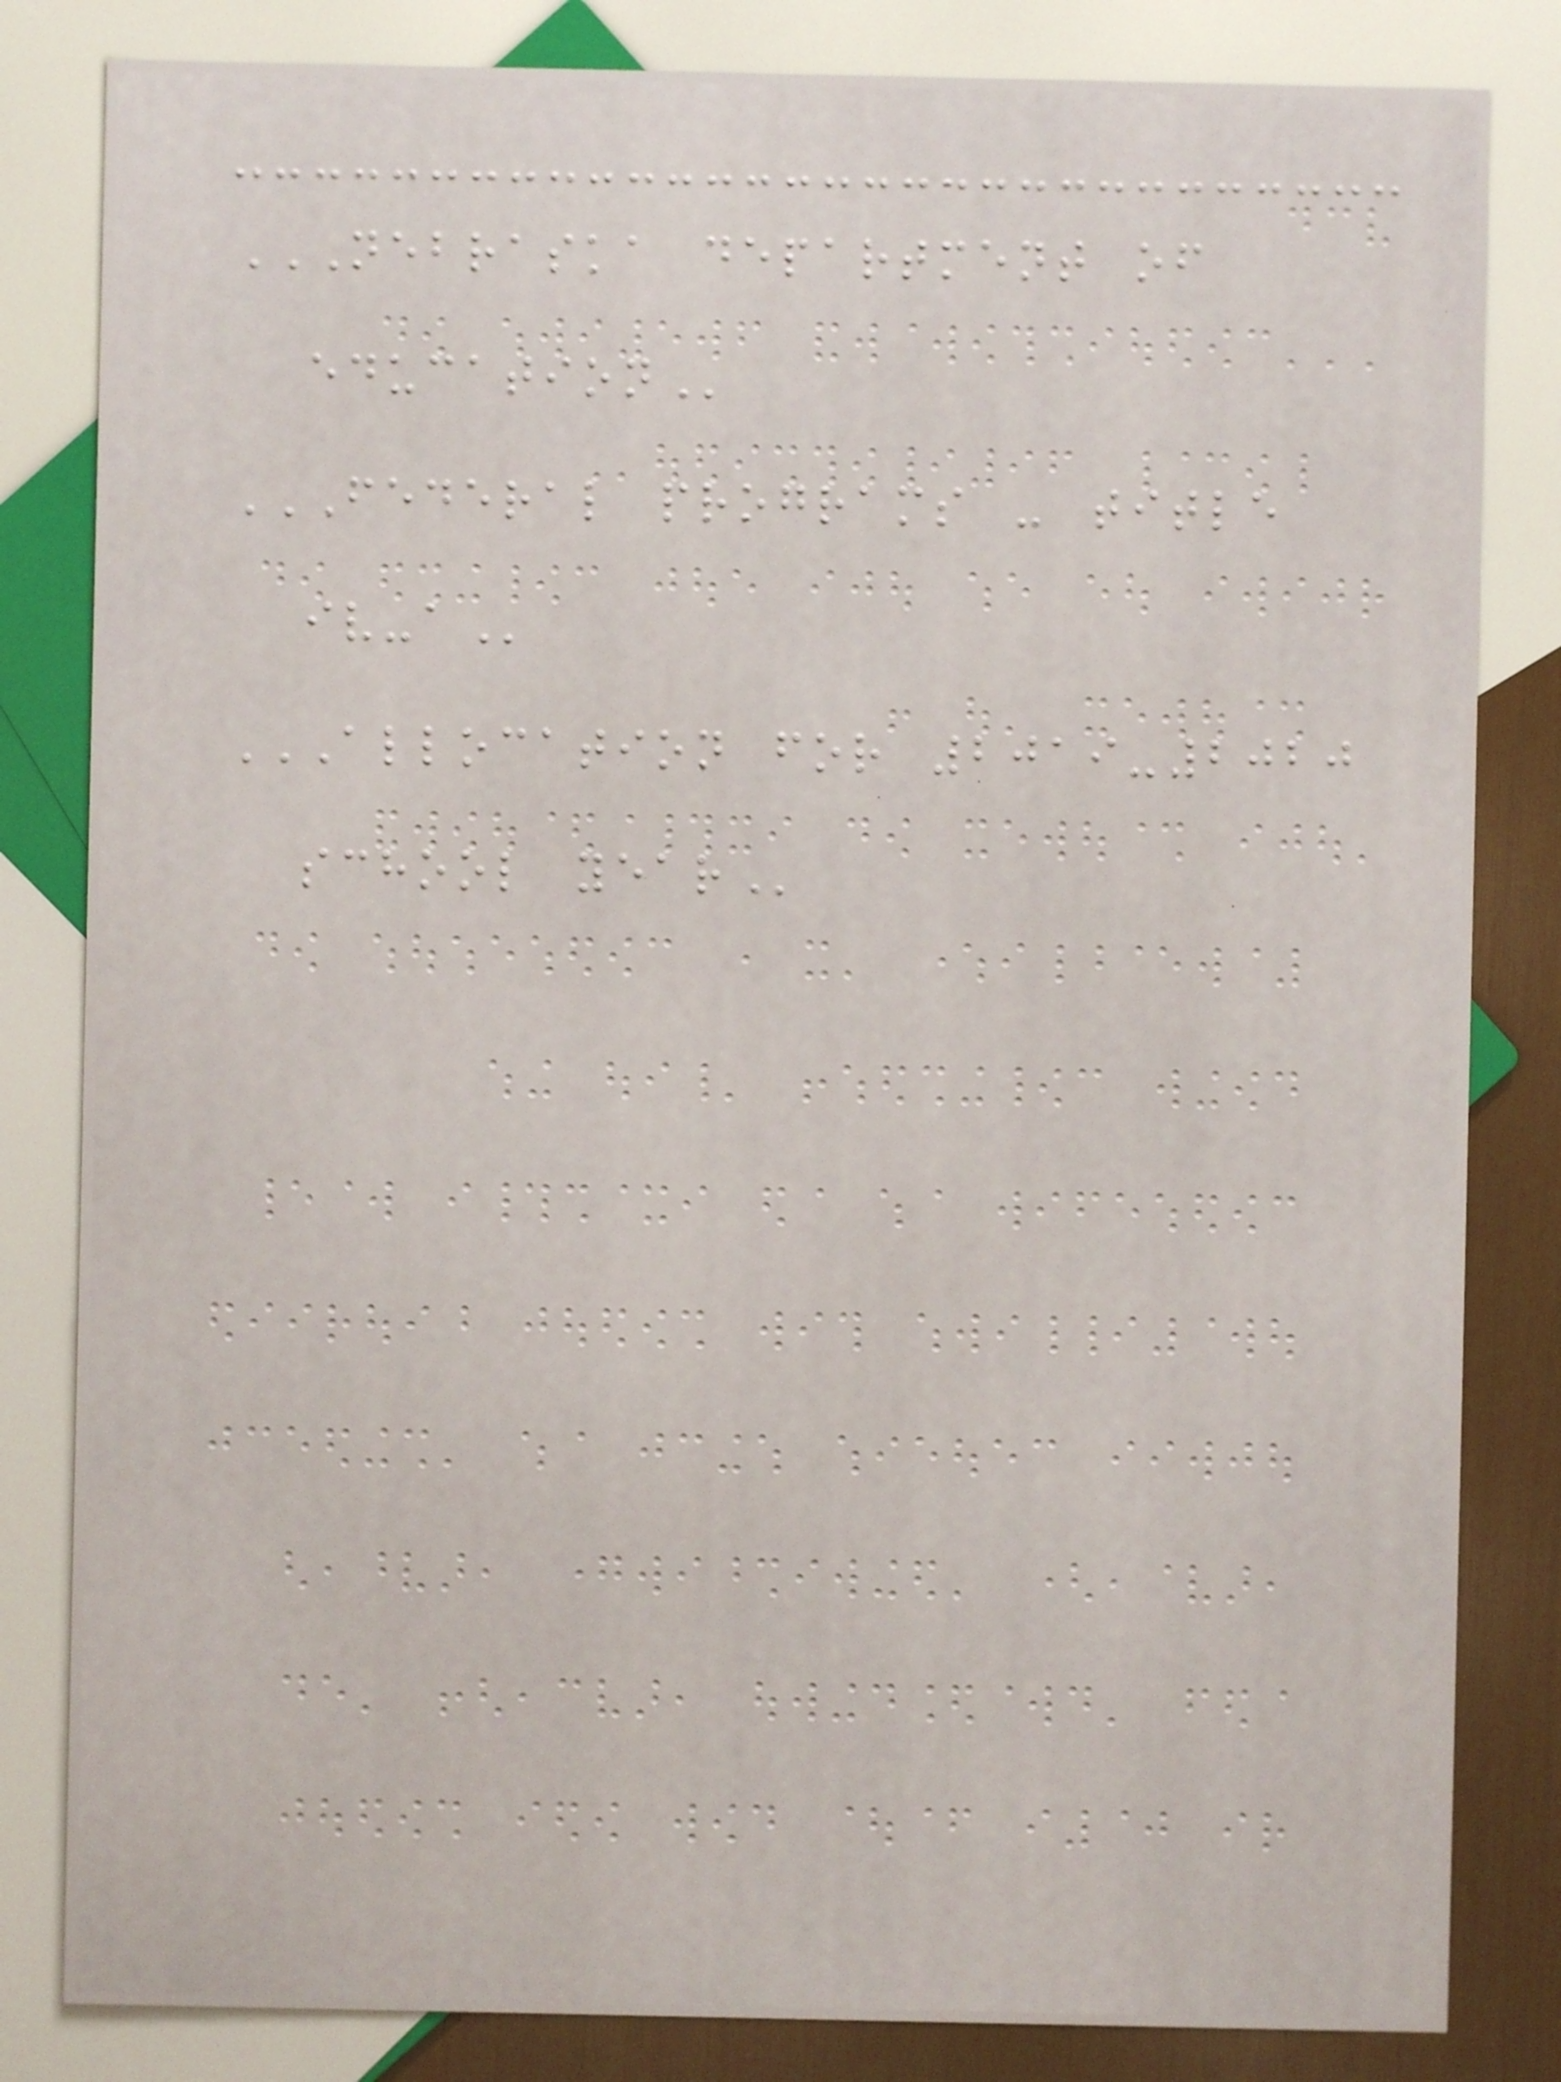NEBRASKA DEPARTMENT OF
EDUCATION
FEDERAL PROGRAMS - TITLE
IV-A
ALLOCATION FOR 2019-2020
SCHOOL YEAR
